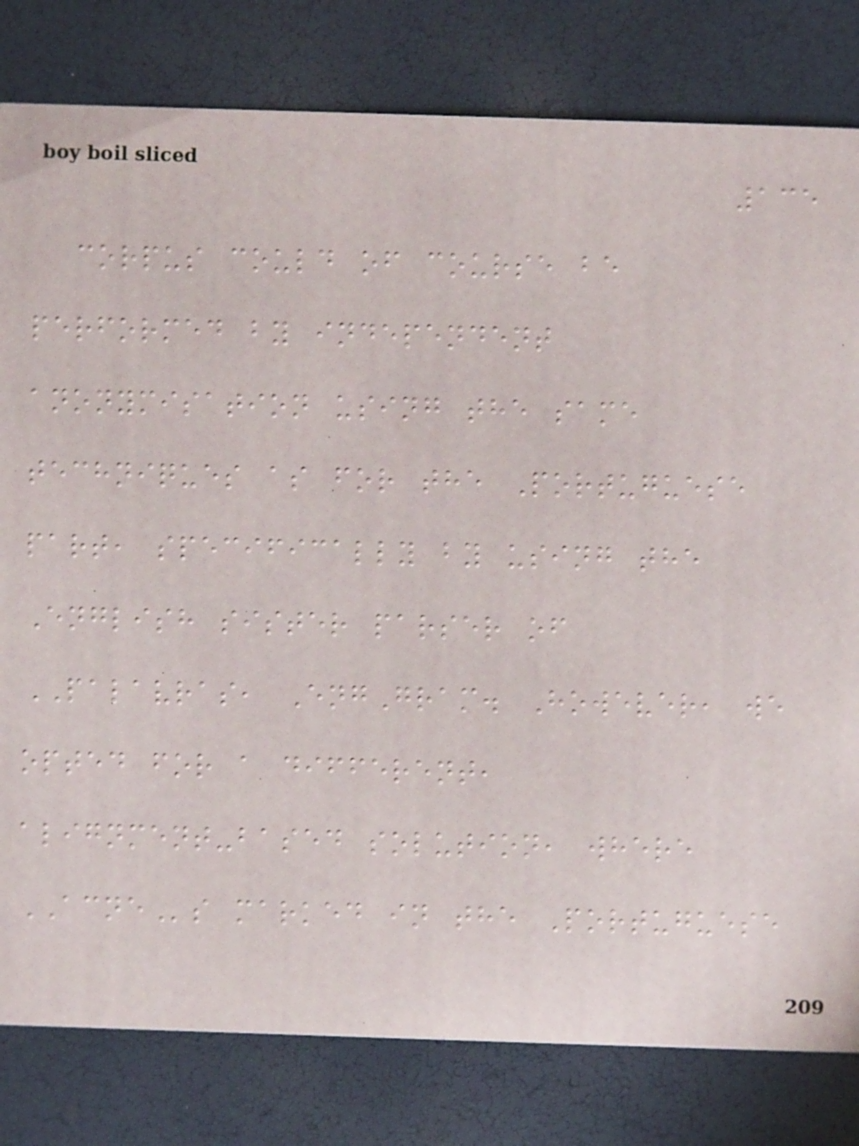135
corpus could of course be
performed by independent
anonymisation using the same
techniques as for the Portuguese
part, specifically by using the
English sister parser of
PALAVRAS, EngGram. However, we
opted for a different,
alignment-based solution, where
ACNEs marked in the Portuguese
